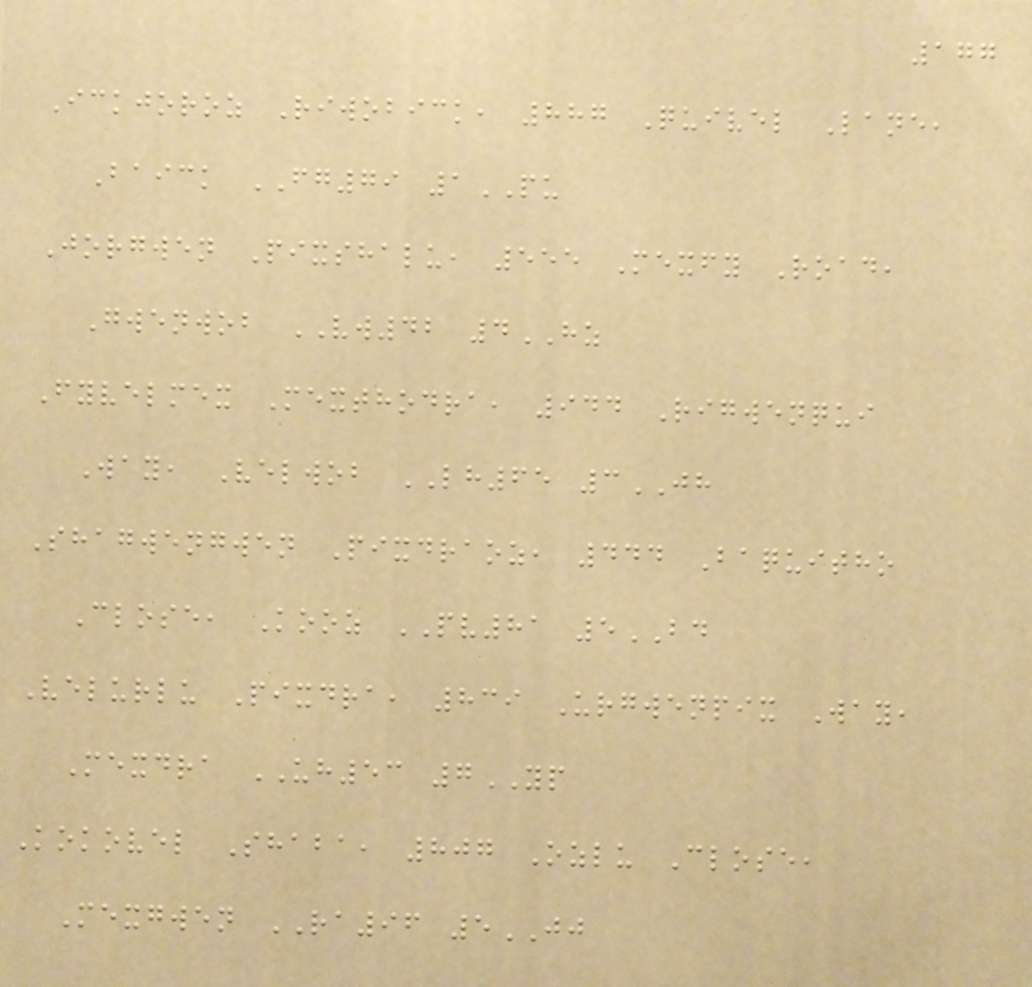177
Ickjoroz Riwobick, 887 Quivel Lane,
Baick FG79 1PU
Jorgwen Pixshalu, 555 Mexfy Road,
Gwenwob VW42 4HZ
Fyvelmex Mexthodra, 944 Rigwenqui
Way, Velwob LH65 3JH
Shagwengwen Pixdraoz, 444 Baquitho
Close, Kooz PV81 5BD
Velurlu Pixdra, 839 Urgwenpix Way,
Mexdra UH53 7YP
Kokovel Shaba, 807 Ozlu Close,
Mexgwen RA96 5JJ
